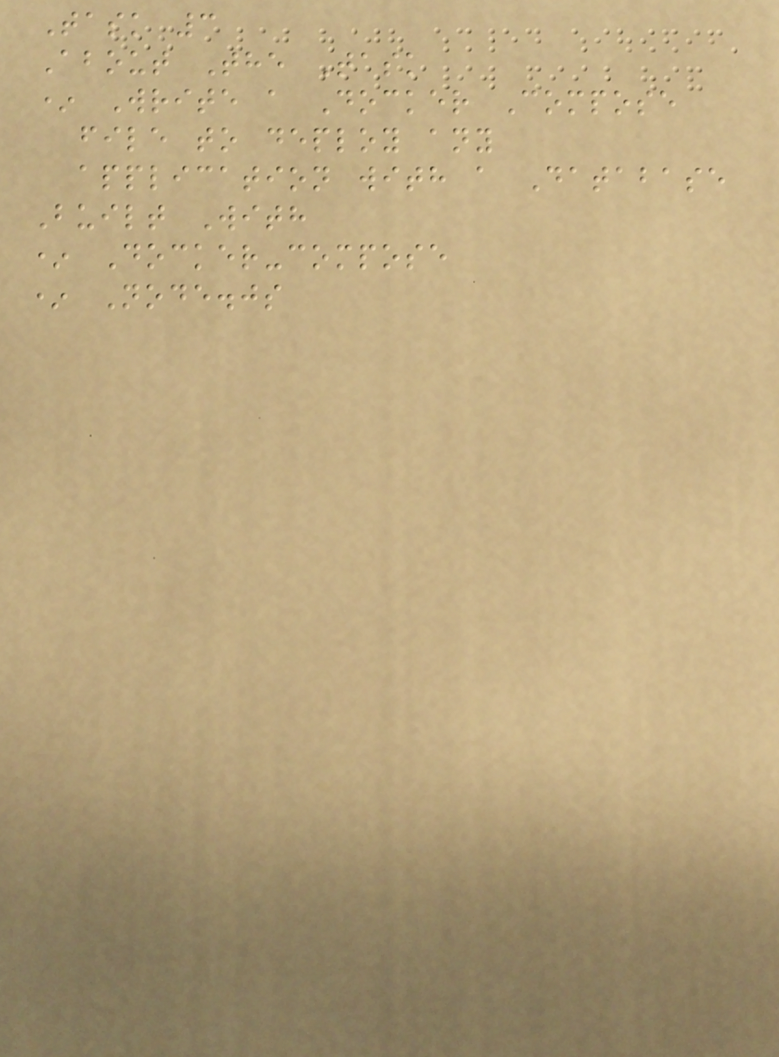Task 3
About The Task
* Write a Docker Compose
file to deploy any
application with a Database
Built With
* Docker-compose
* Node.js
